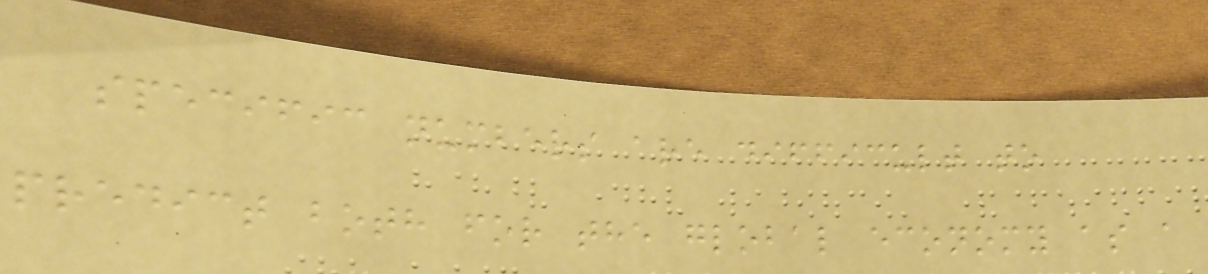specific numbers are difficult to
predict both for the global economy as a
